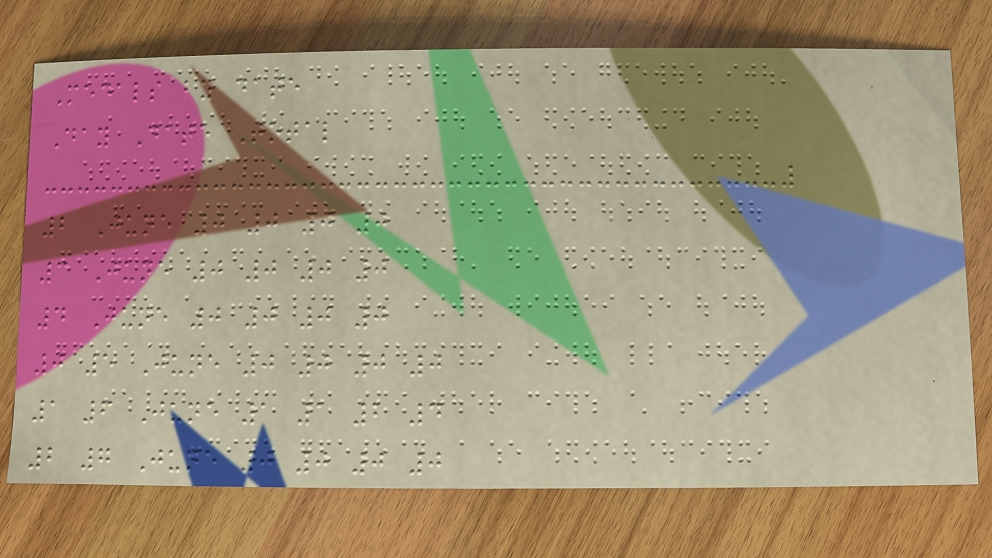Medals by date
Day Date Total
2 June 0 0 0 0
3 June 0 0 0 0
4 June 0 0 0 0
0 5 June 0 0 0 0
1 6 June 1 1 2 4
2 7 June 0 0 0 0
